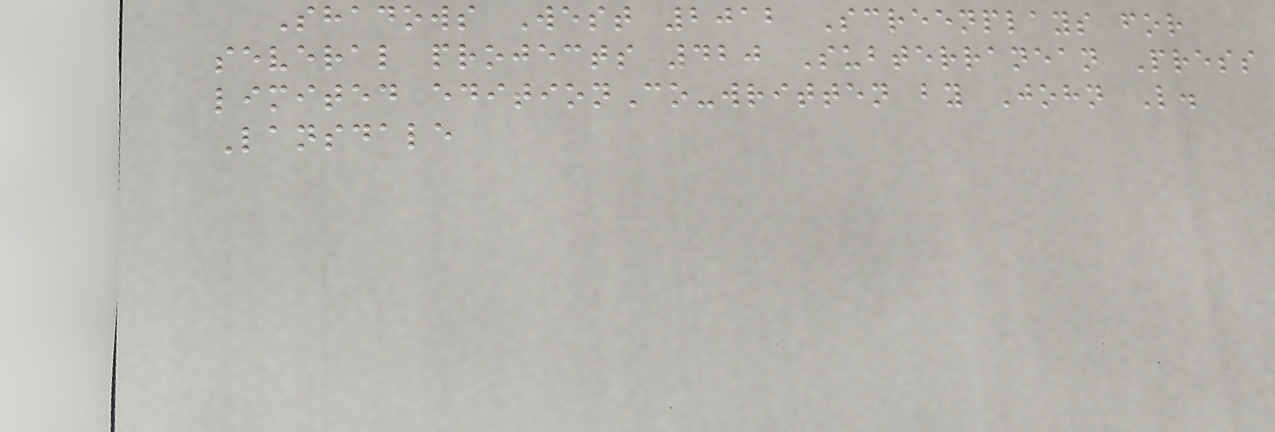Shadows West 2012 Screenplays for
several projects 420 Subterranean Press
limited editionCo-written by John L.
Lansdale
